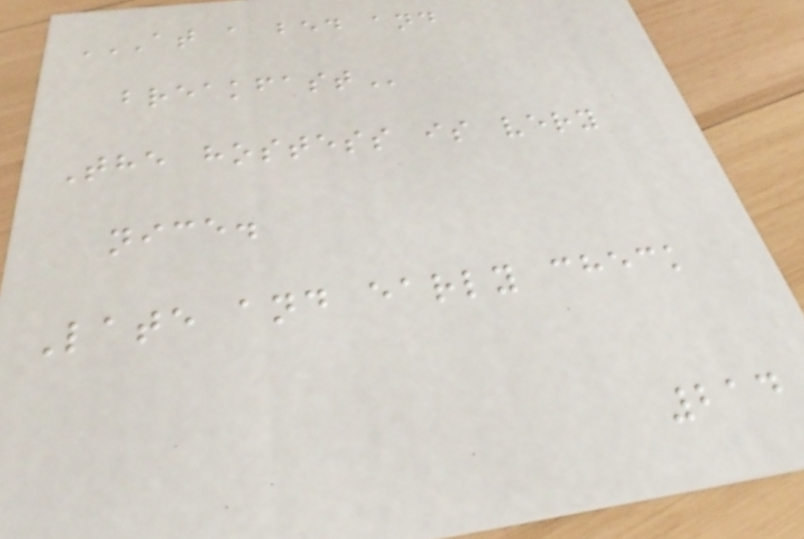AT A BED AND
BREAKFAST
The hostess is very
nice.
Late and early check
214
